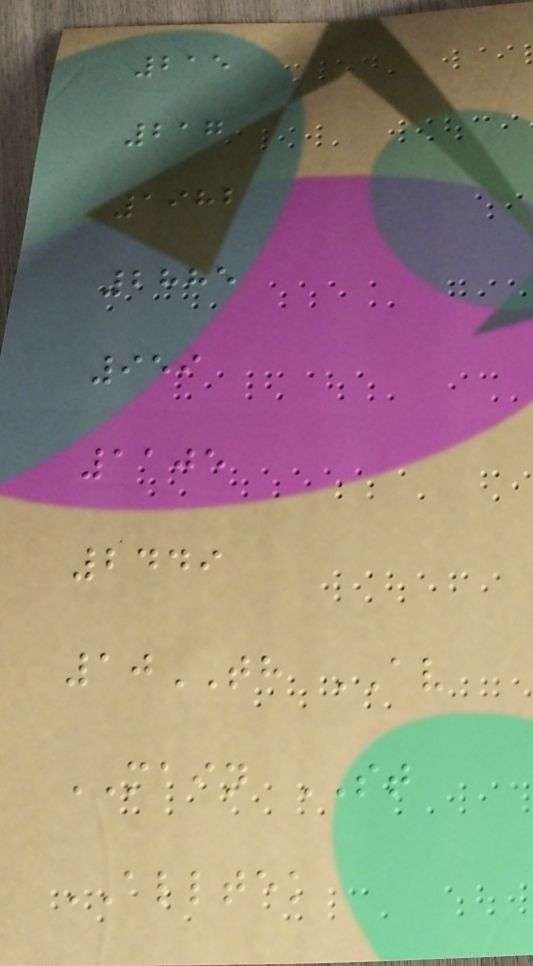215
217
1982
2885
959
1105
2449
10TH AV
MAIN ST
ALLTEK
